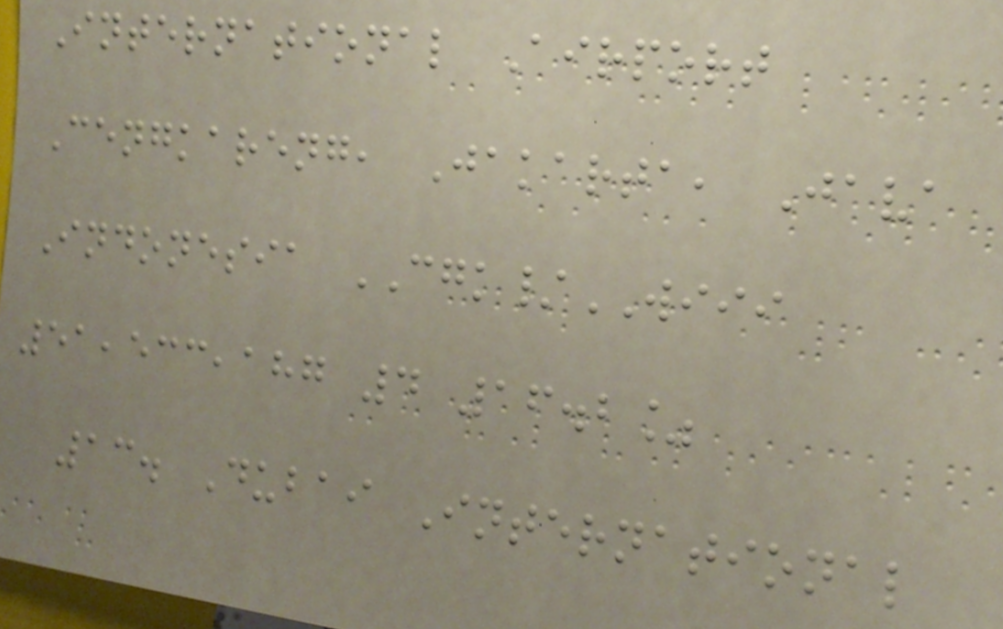International Airport
Cengkareng, Jakarta, Java
Indonesia CGK/WIII
51,533,187 4 16.2%
13. Dubai International
